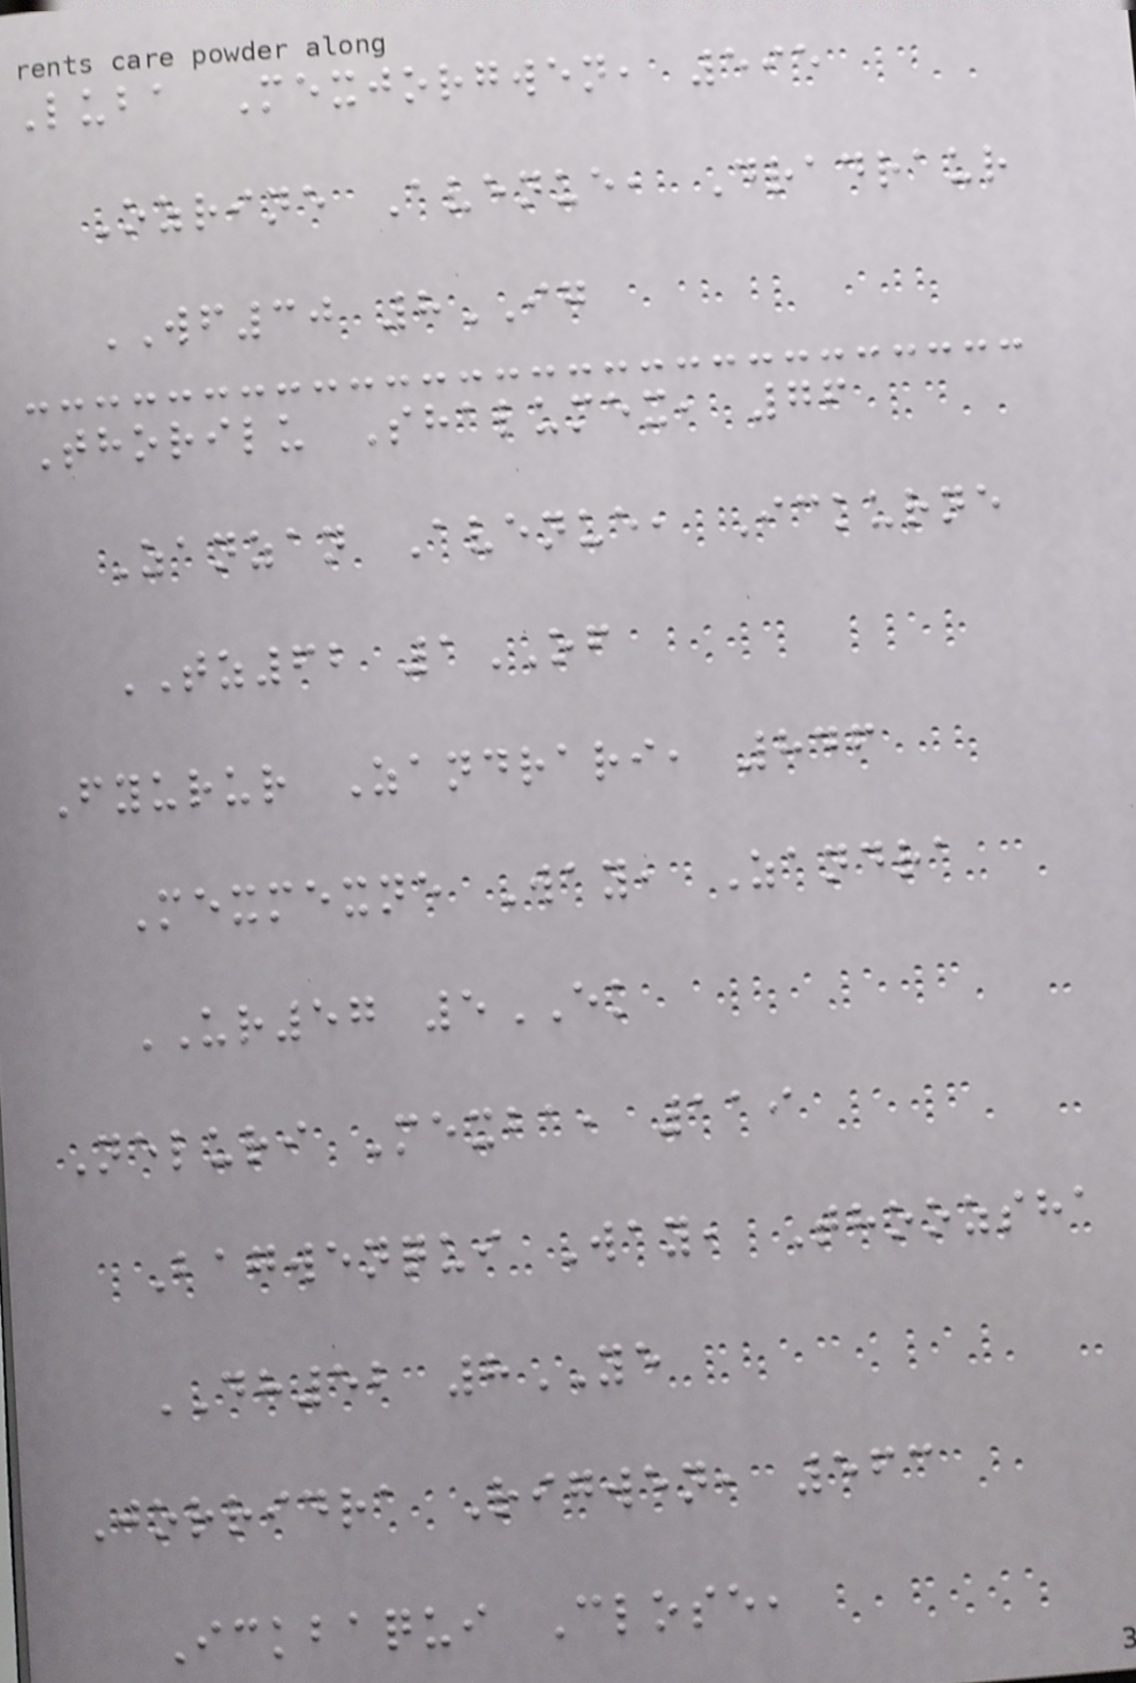Luba Mexjorgwen, 595
Ozrine Avenue, Dradraur
WF30 8IG
Thorilu Shalumex, 76
Zanzan Avenue, Ickurne
TZ62 1OF
Fyurur Zandrari, 846
Mexmexne Way, Zandra
UR57 5EK
Neluri Mexba, 119
Bagwenqui Way, Thoozsha
DH52 8YE
Jorridra Rigwen, 563
Ickbaqui Close,
